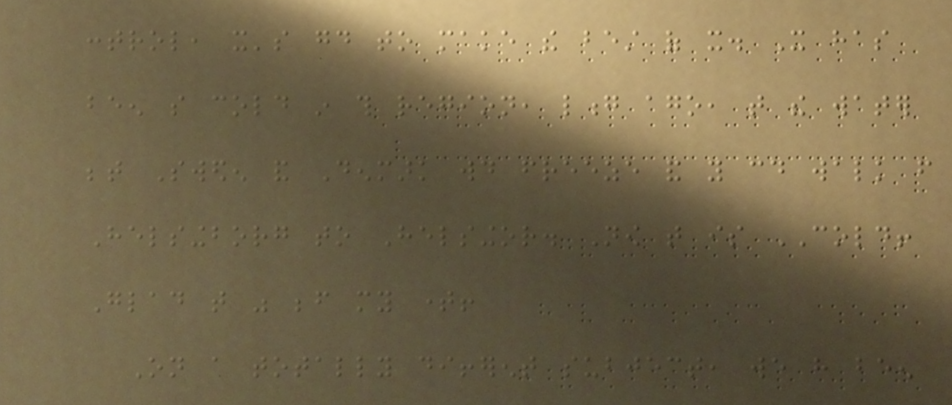control, it's good to make the best of it. It has
been so cold in this region, long ago, that the water
between Sweden and Denmark would freeze and you could walk from
Helsingborg to Helsingor. Now that is COLD!
Glad that was before my time!
On a totally different subject, we have been
